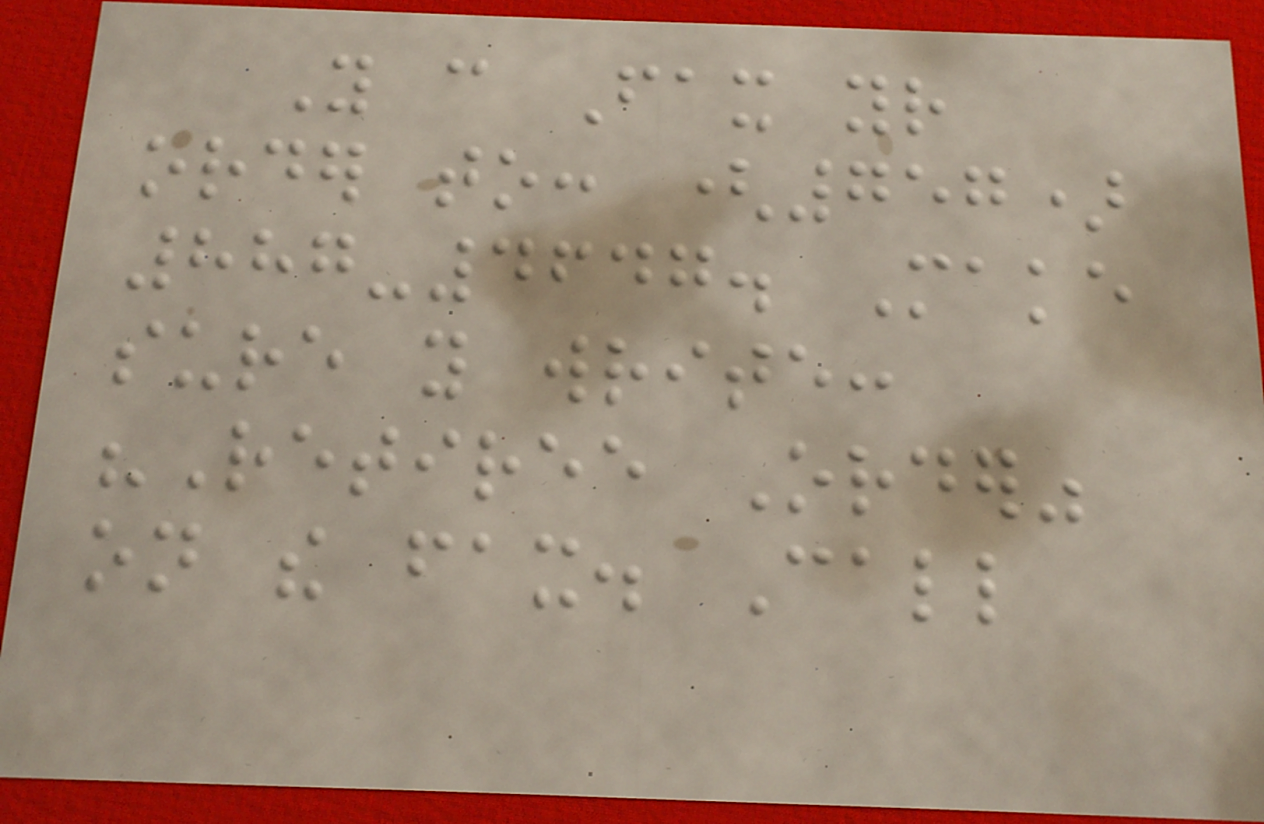You can Fax your
order to: (757)
887-4647. Make
sure you write:
"Retiree Order"
on the fax. Call
